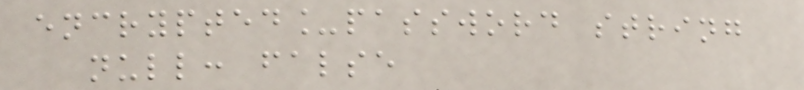encrypted_password string
null: false
